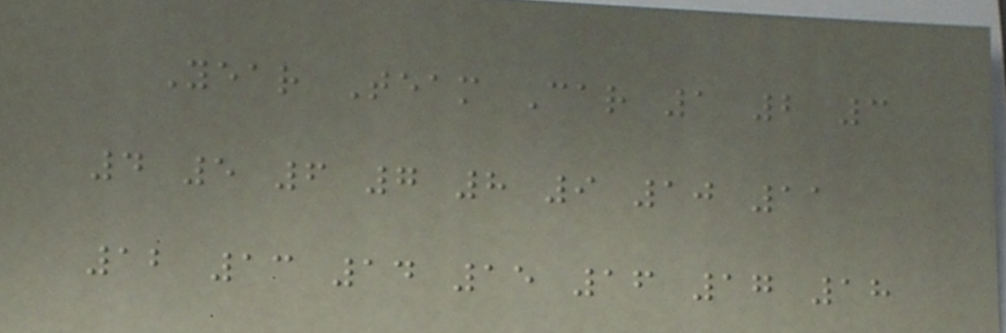Year Team Car 1 2 3
4 5 6 7 8 9 10 11
12 13 14 15 16 17 18
